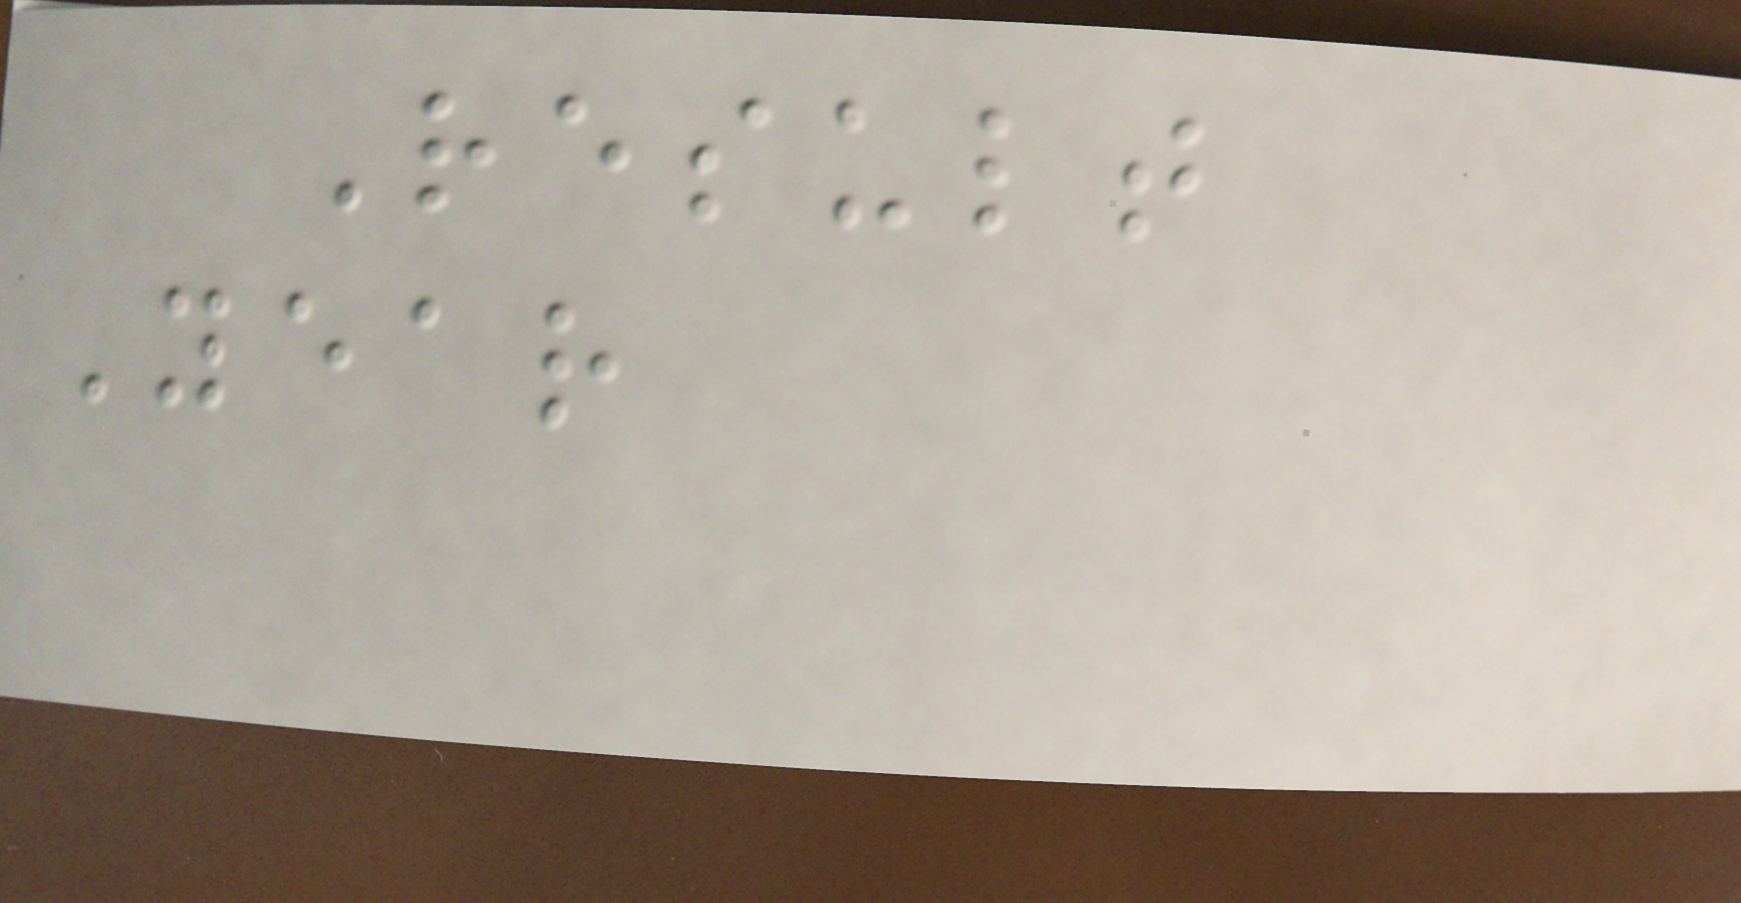Result
Year
